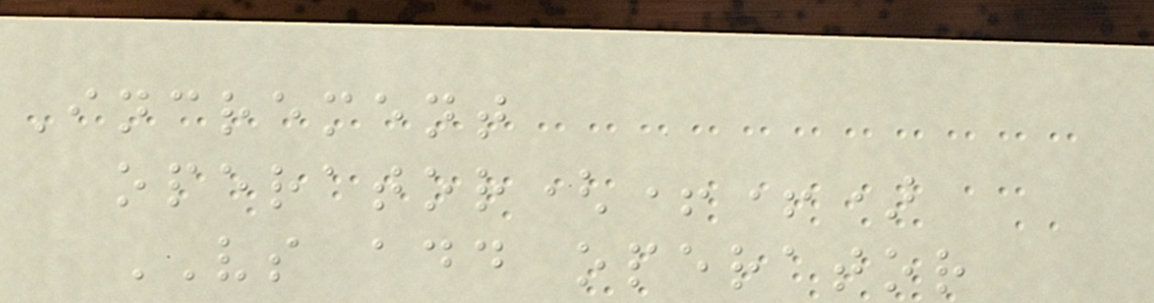Increment
operator(++)
VS add operator
